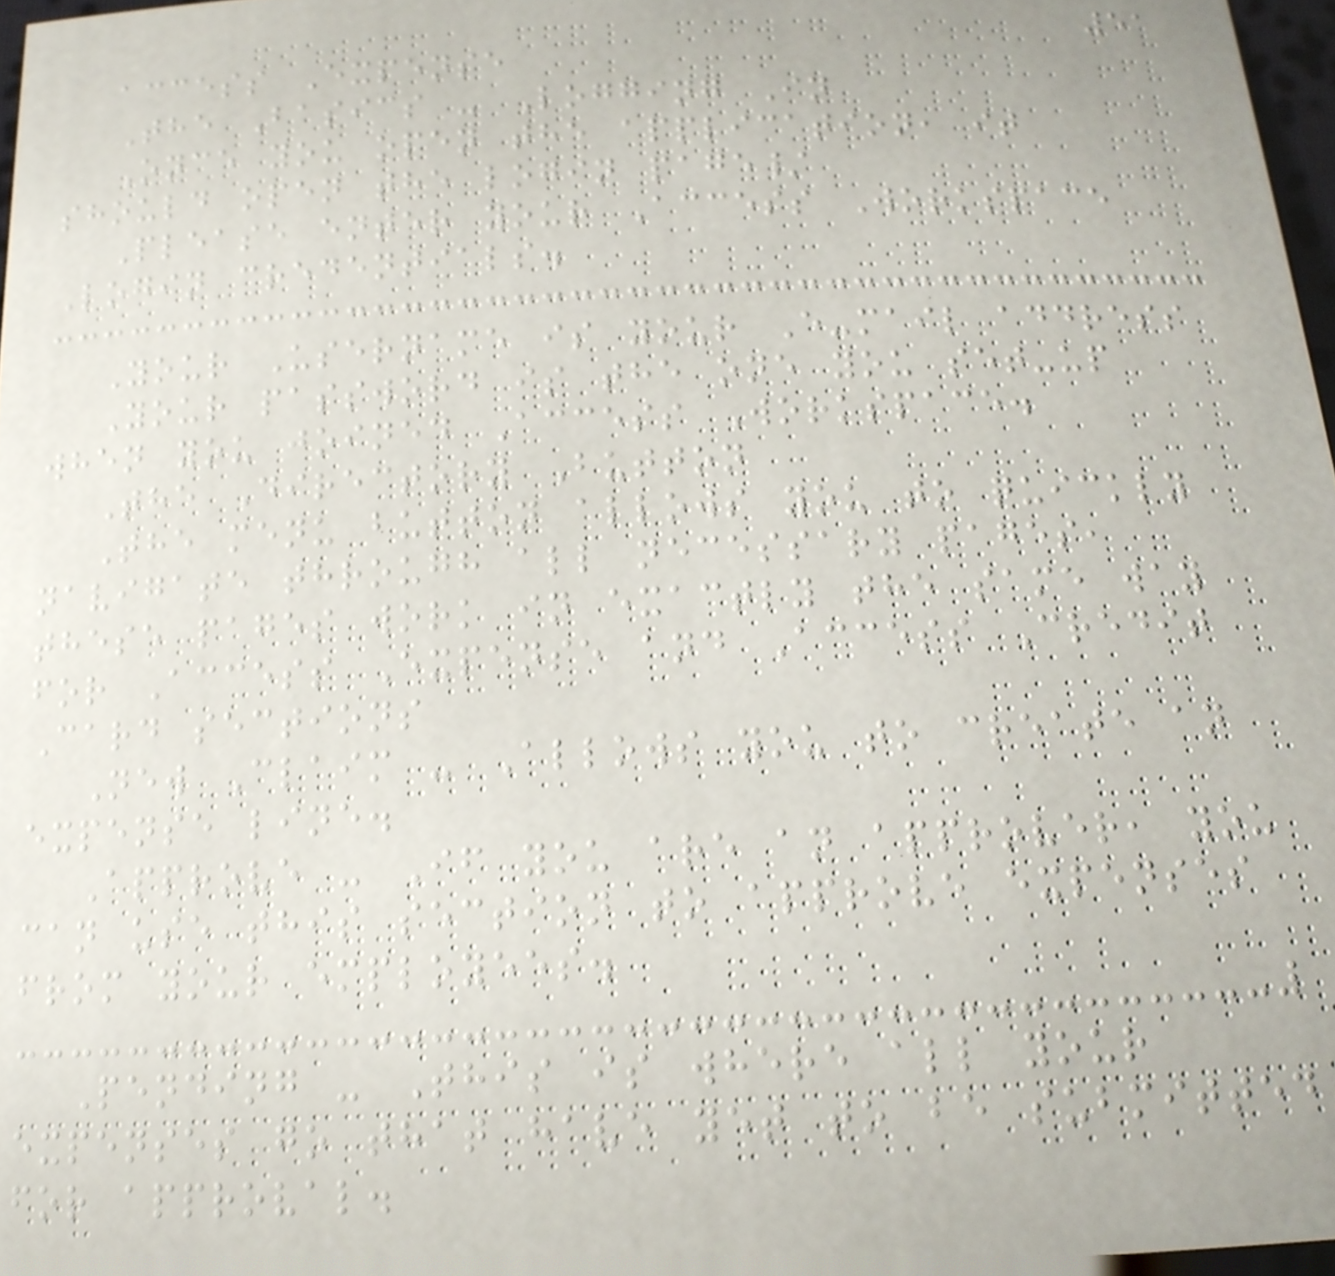51
access Expense
The Basics - Logging In
Once you open the application, it
should open the login page/
Please enter your Access Workspace
Login credentials.
Your Username is your E-mail address
Your password is the one you set-up
when you joined Access Workspace.
The Directory Button
The menu button allows you to quickly
navigate through all necessary pages,
these pages work in exactly the same way
for Access Expense and Access Credit
Card sections
New Claim - Allows you to create an
expense line.
Approve - If you are an approver, you
can use this section to approve expenses
from your employees.
Pending - This is where all your
expenses go that have yet to be submitted
for approval.
